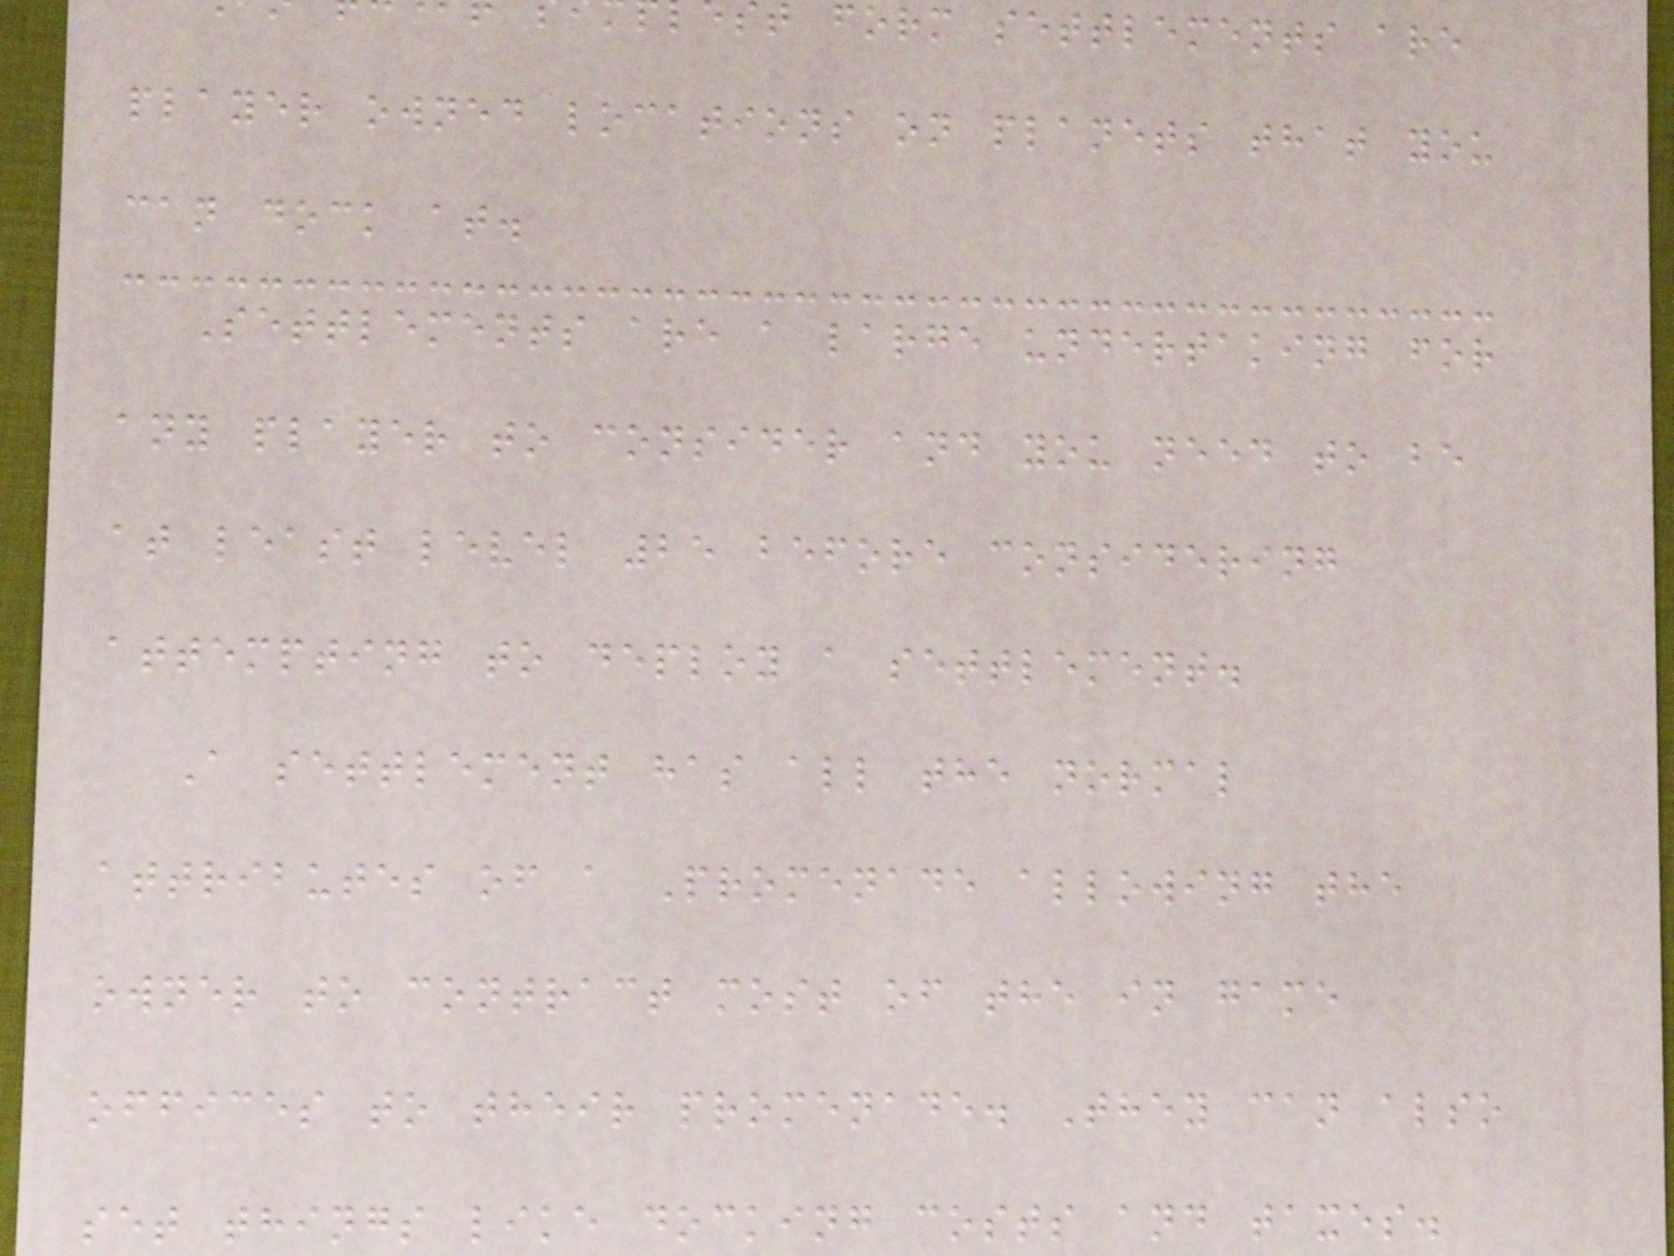t form settlements are
player owned locations on planets that you
can dock at.
Settlements are a large undertaking for
any player to consider and you need to be
at least level 25 before considering
attempting to deploy a settlement.
A settlement has all the normal
attributes of a Promenade allowing the
owner to contract most of the in game
offices to their promenade. They can also
set things like docking costs and taxes.
